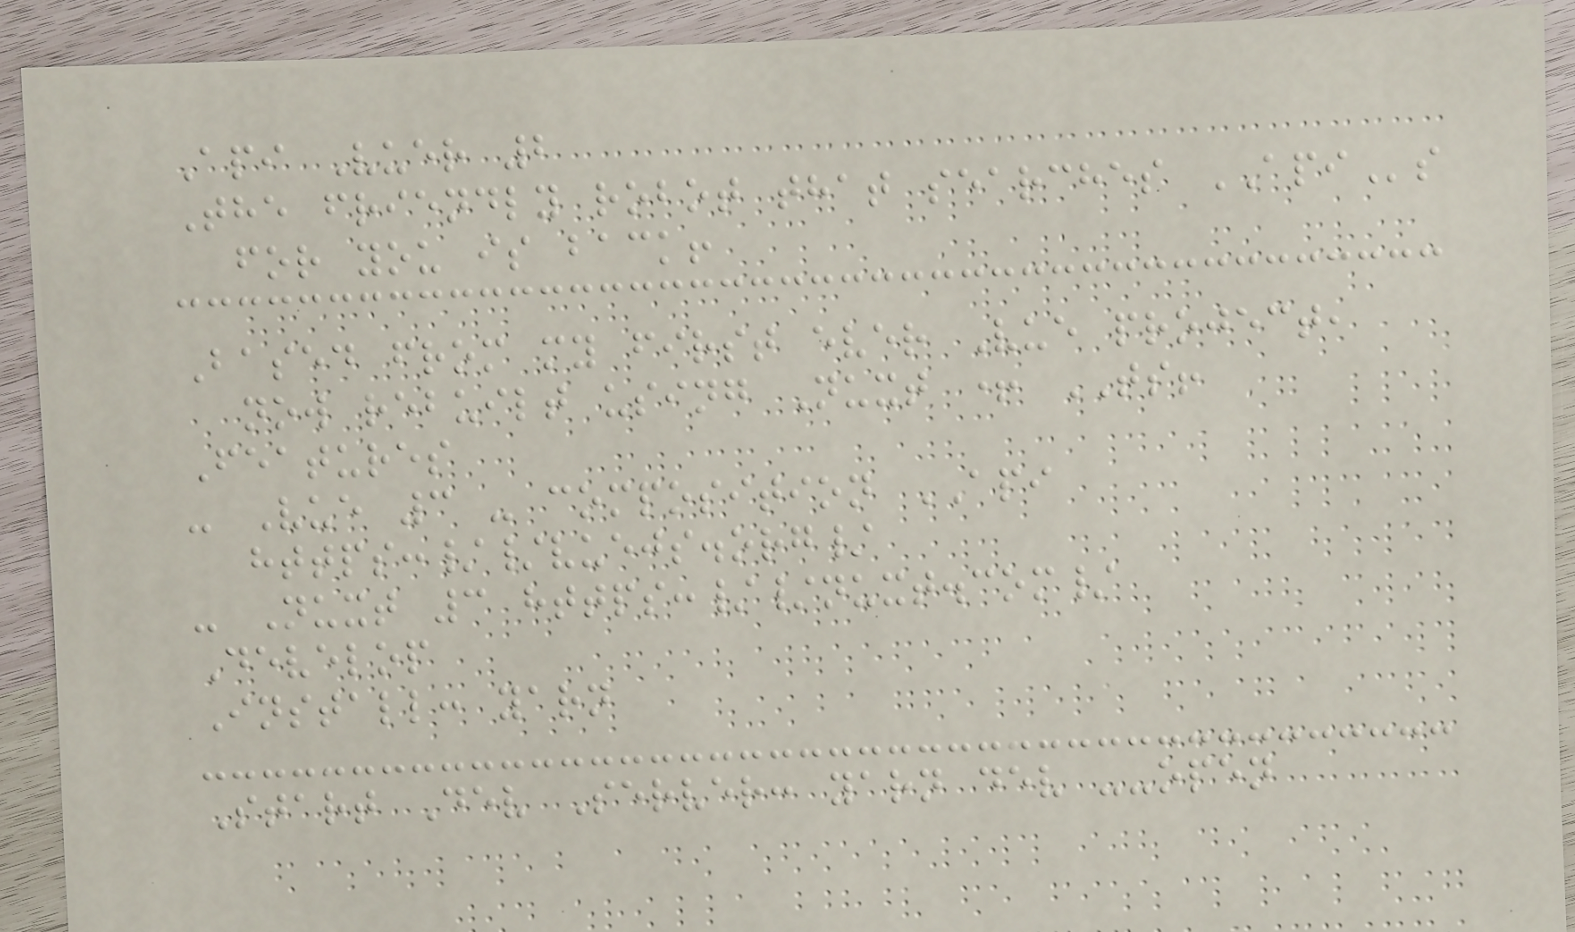Api Vuer 2
The friendly robot that searches APIs
for you is back!
Based from my first ever Vue project,
now rebuilt using Nuxt + TS!
Features
- Vue 3 - composition API
https://vuejs.org/
- Nuxt 3 https://nuxt.com/
Develop
Install: yarn
Start Dev Server: yarn dev --open
